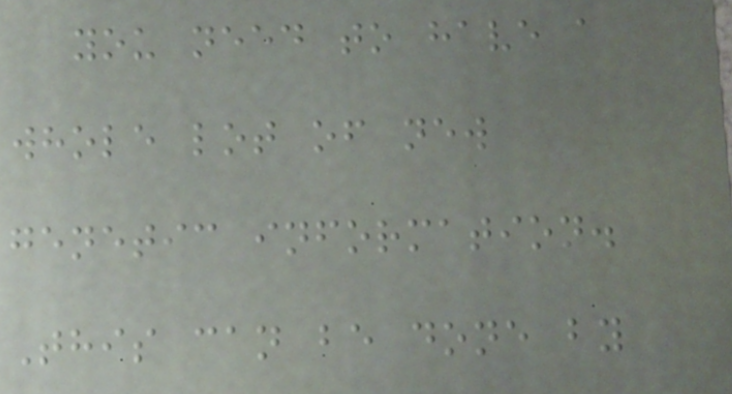you need to have a
whole lot of new
genetic information.
This can be done by
